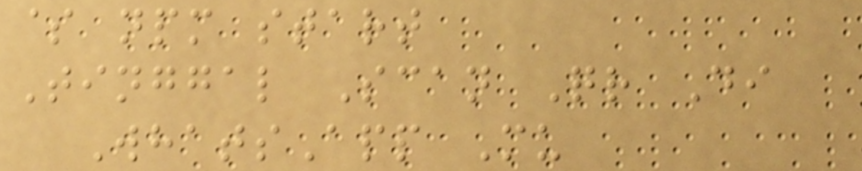$ npm start
Tinggal Scan Qr Di
WhatsApp Mu
